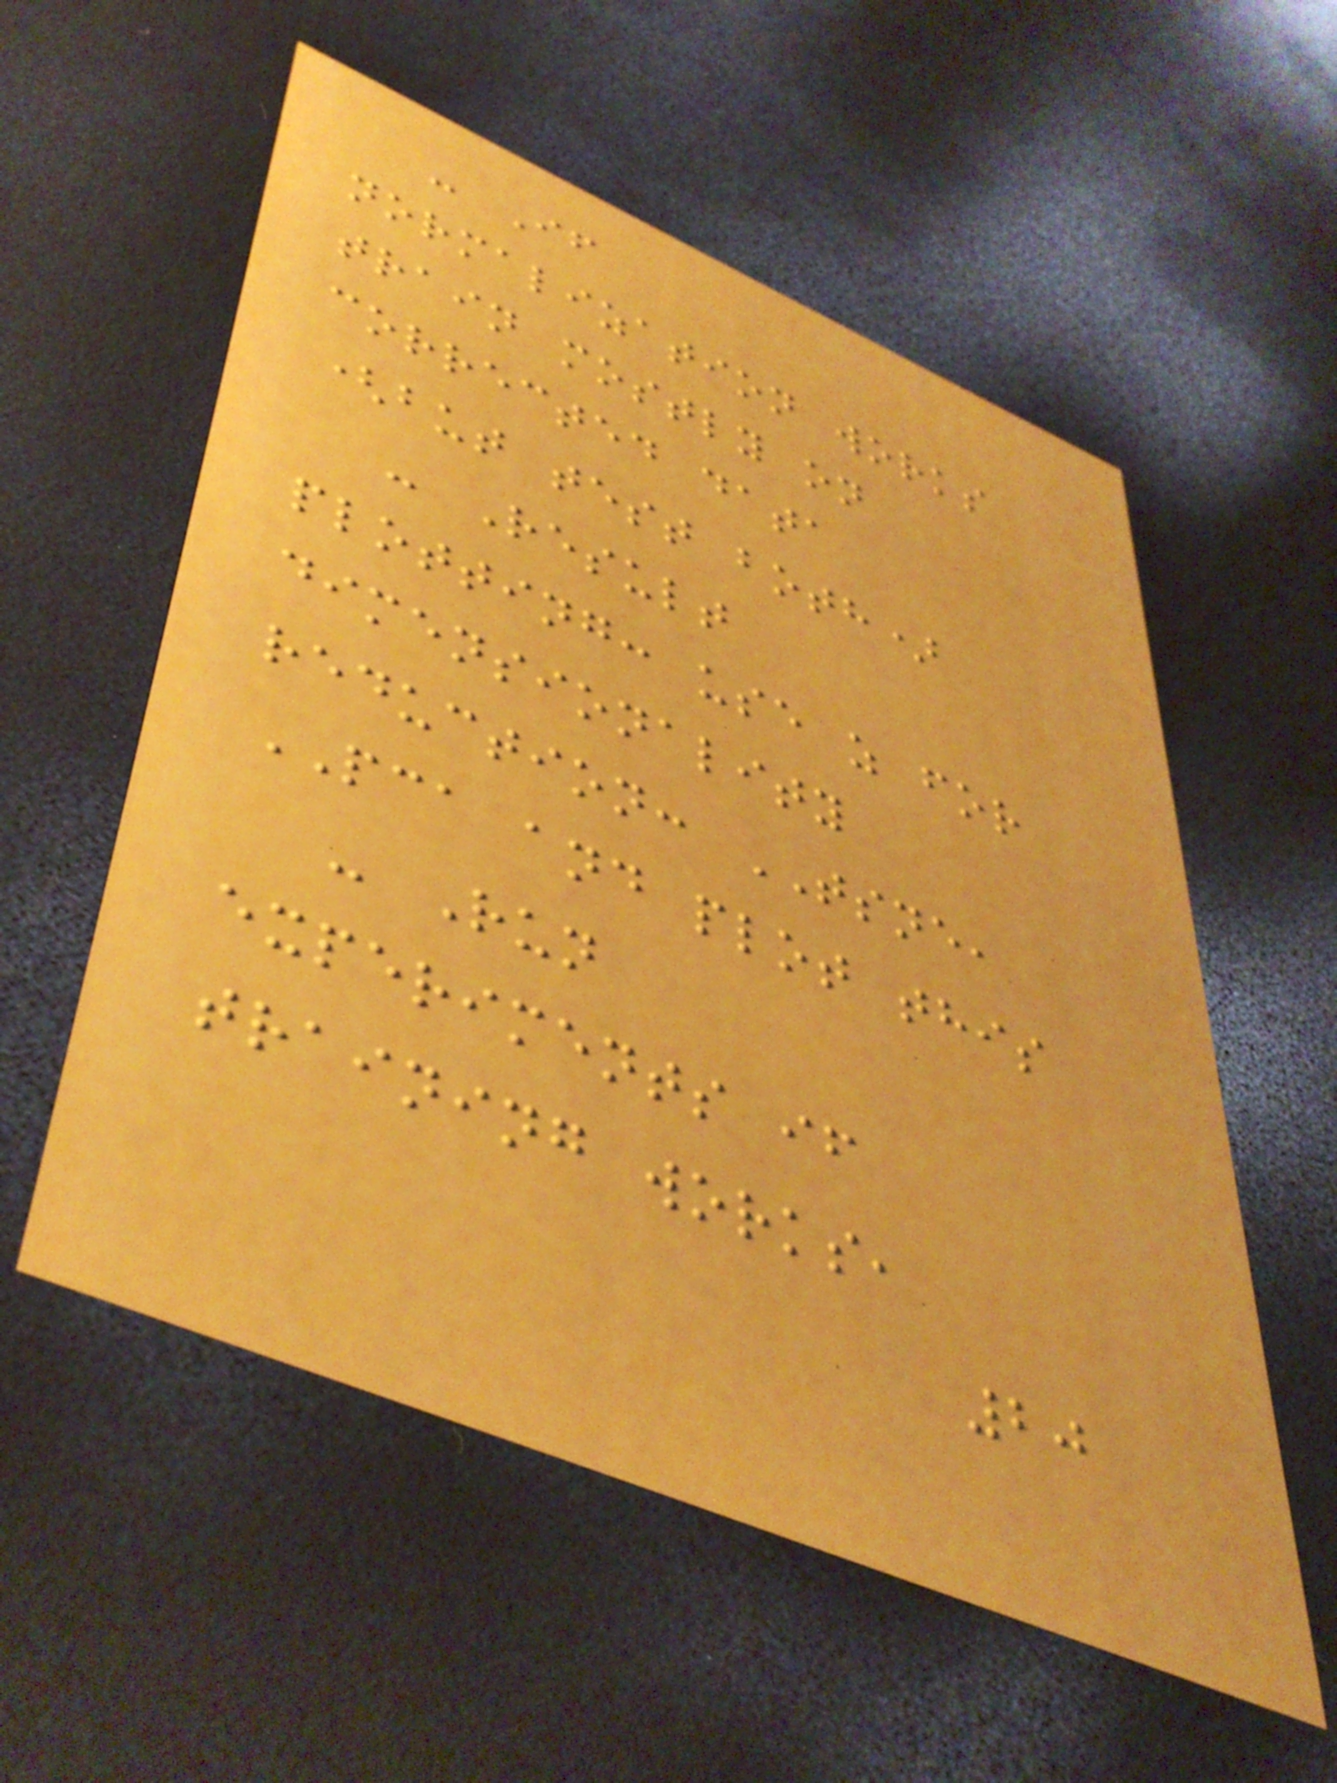- If
normalization works
train mostly on
corrected data
(but test both)
- Result
plotting: use z for
dimensionality
reduction: TSNE,
PCA and plot this
- Run
experiments if
training works,
20
